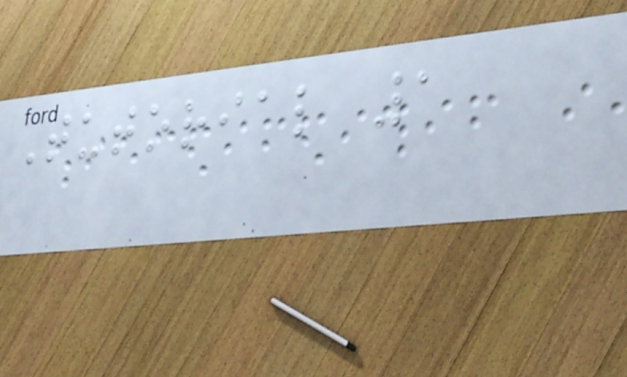Tutorial 1
